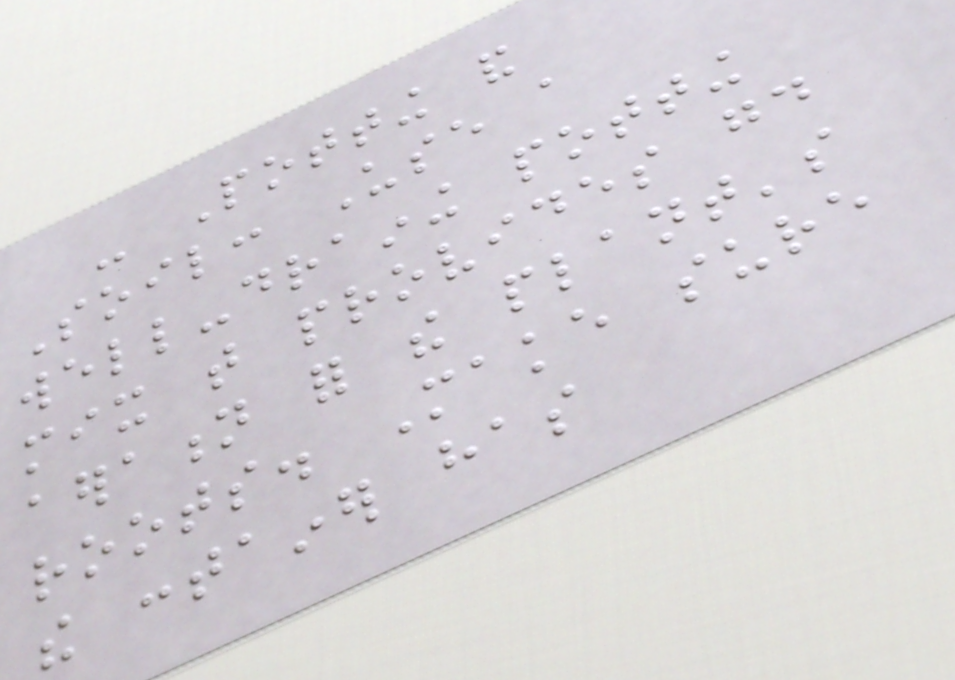- Potting and
Soil: Use a
well-draining potting
mix that provides good
aeration for the plant's
roots. Make sure
the container has
